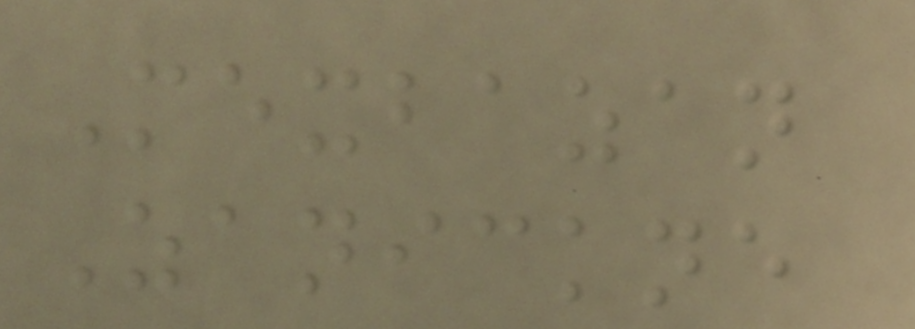Mexbazan
Zanickne
